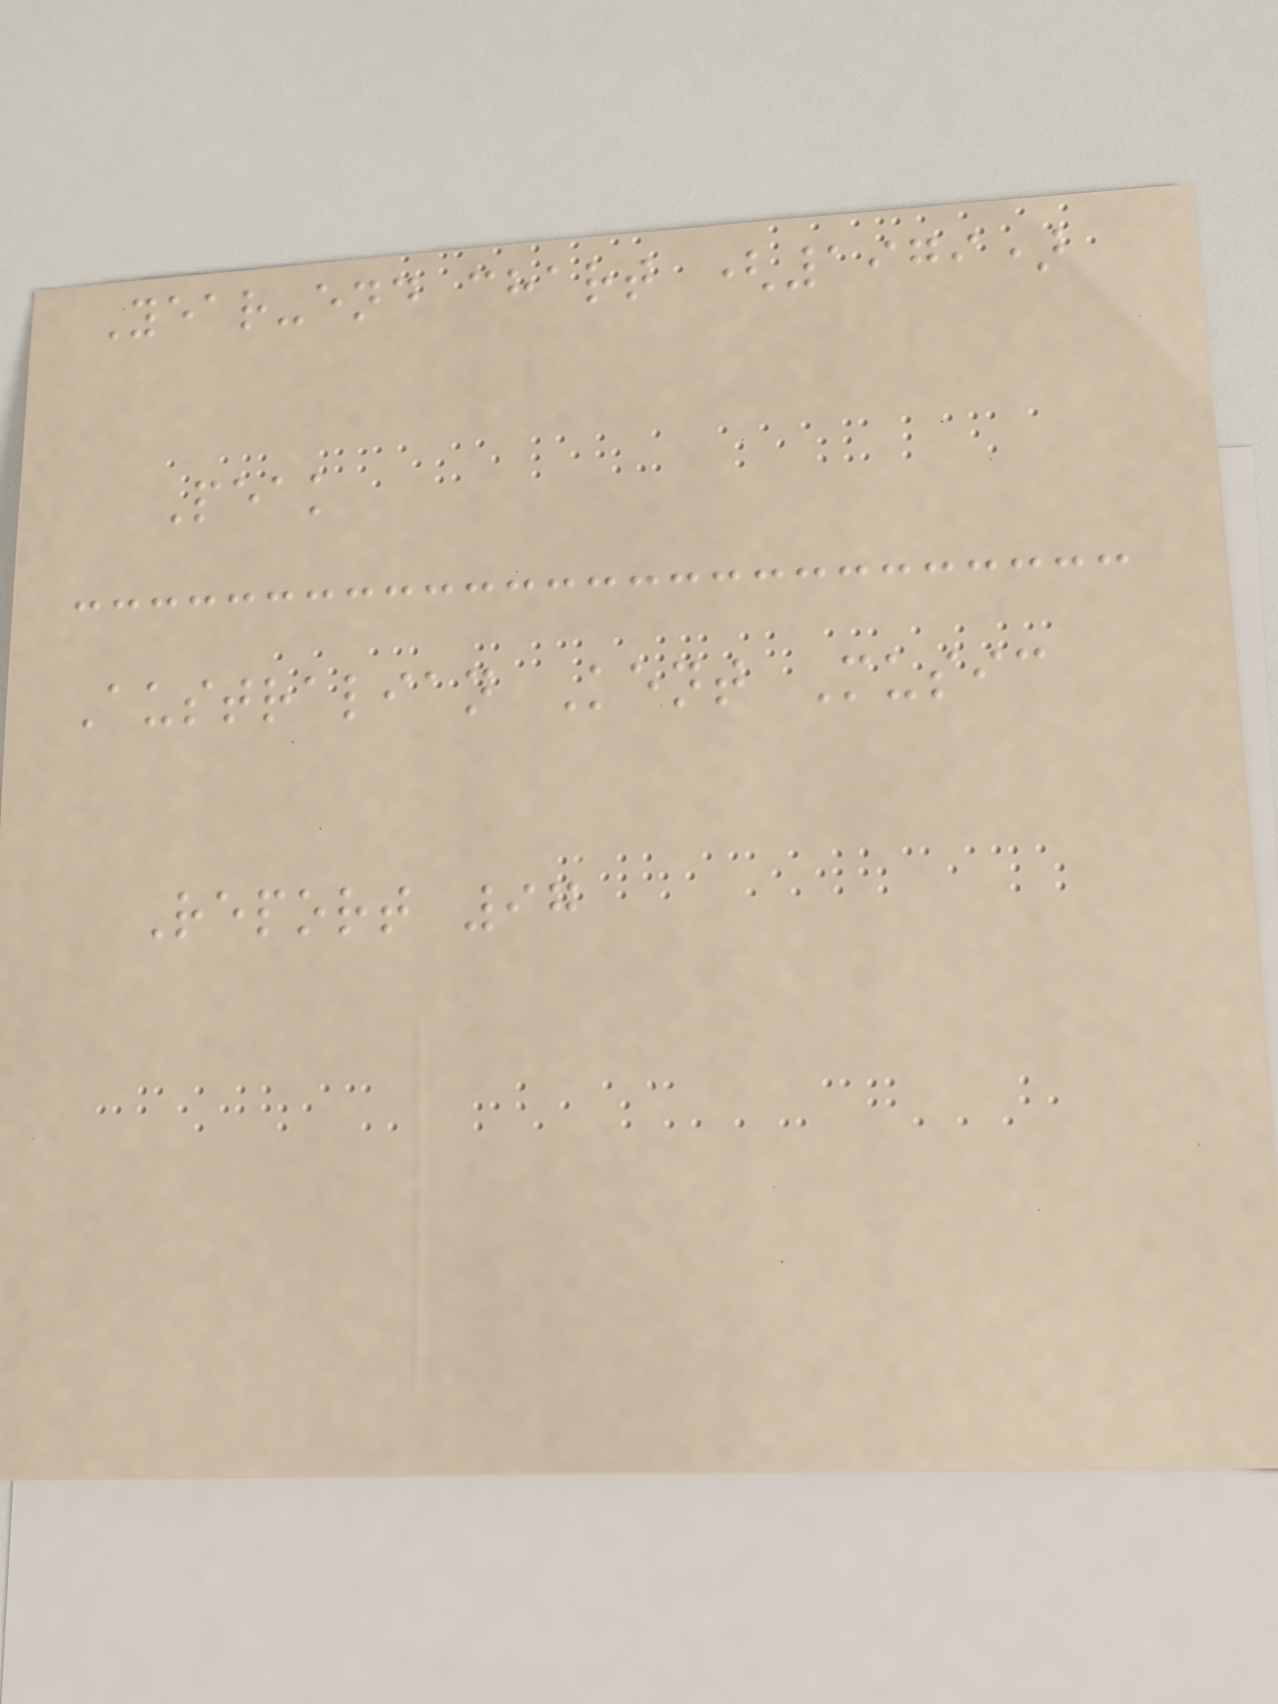Year-end chart (1979)
Peak
Australian Kent Music
Report 97
